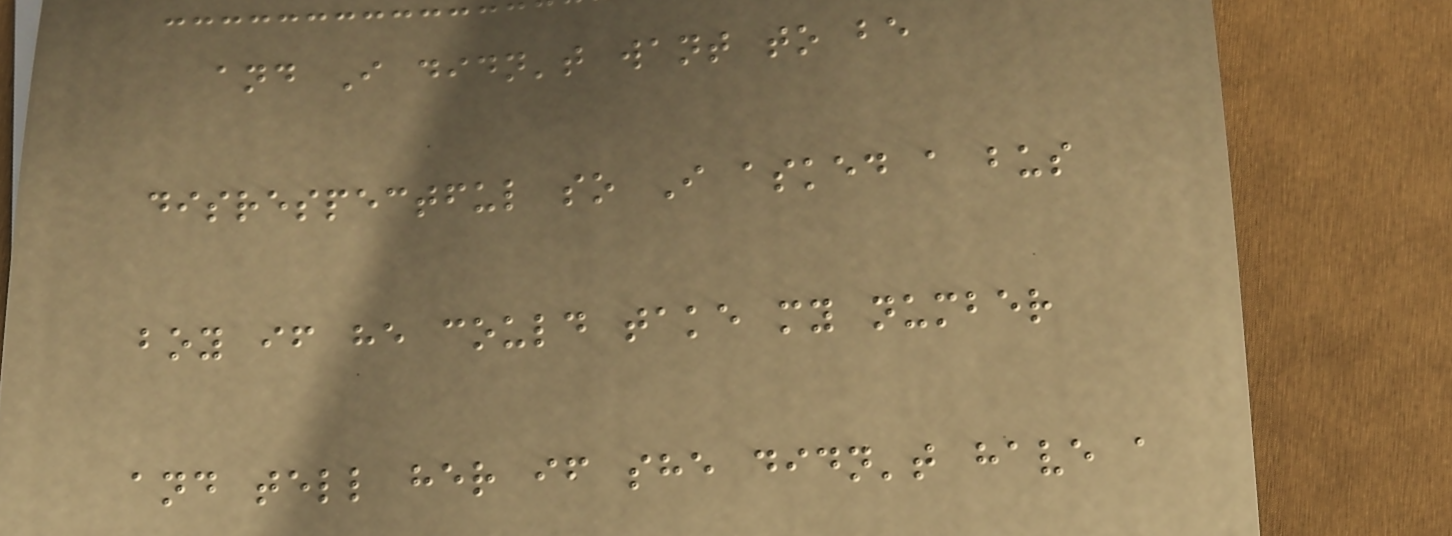and I didn't want to be
disrespectful so I asked a bus
boy if he could take my number
and tell her if she didn't have a
